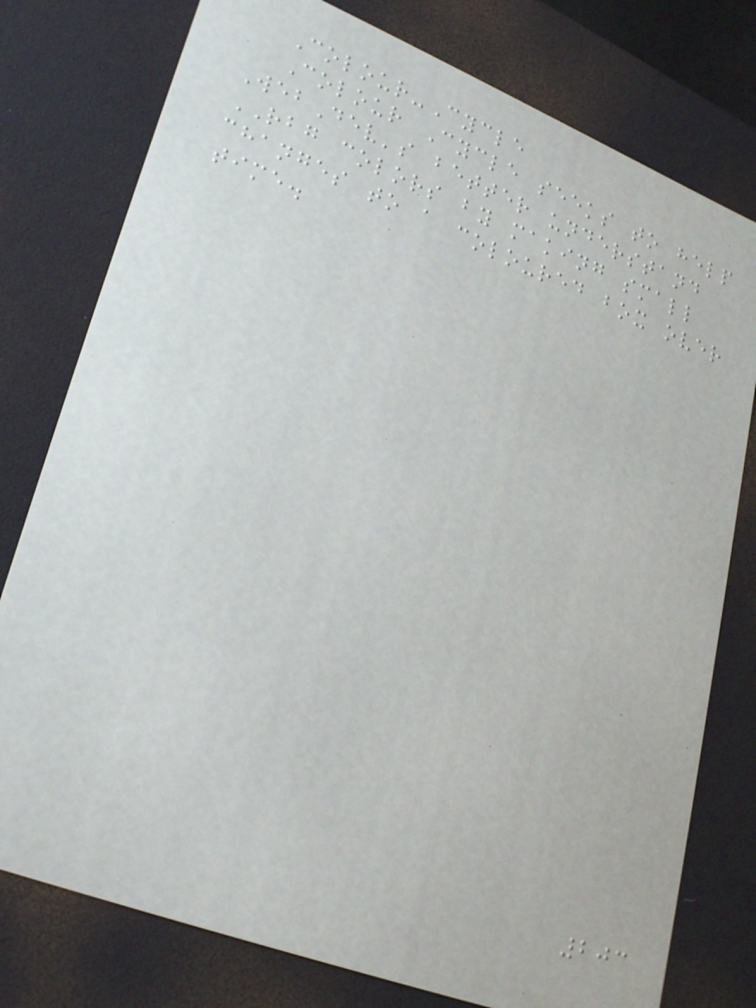Colour-Cycle
Colour Cycle seeks to help
WebDev's better understand
RBG colors by making small
changes to a coloured box over
time.
203
